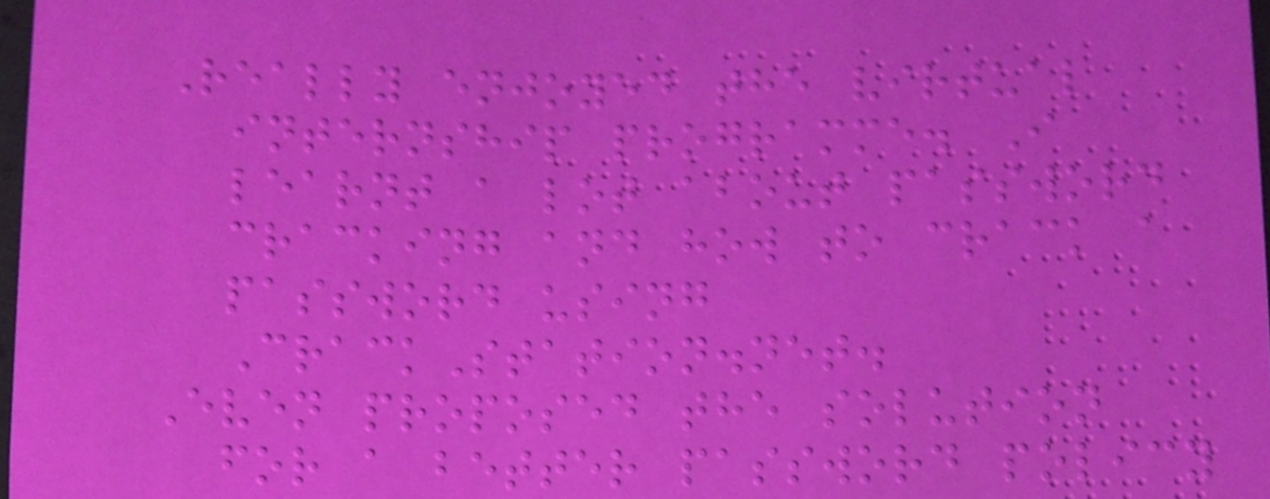Really enjoyed the virtual
internship programme. I
learnt a lot about password
cracking and how to crack a
password using
CrackStation.net.
Even proposed the solution
for a better password policy
